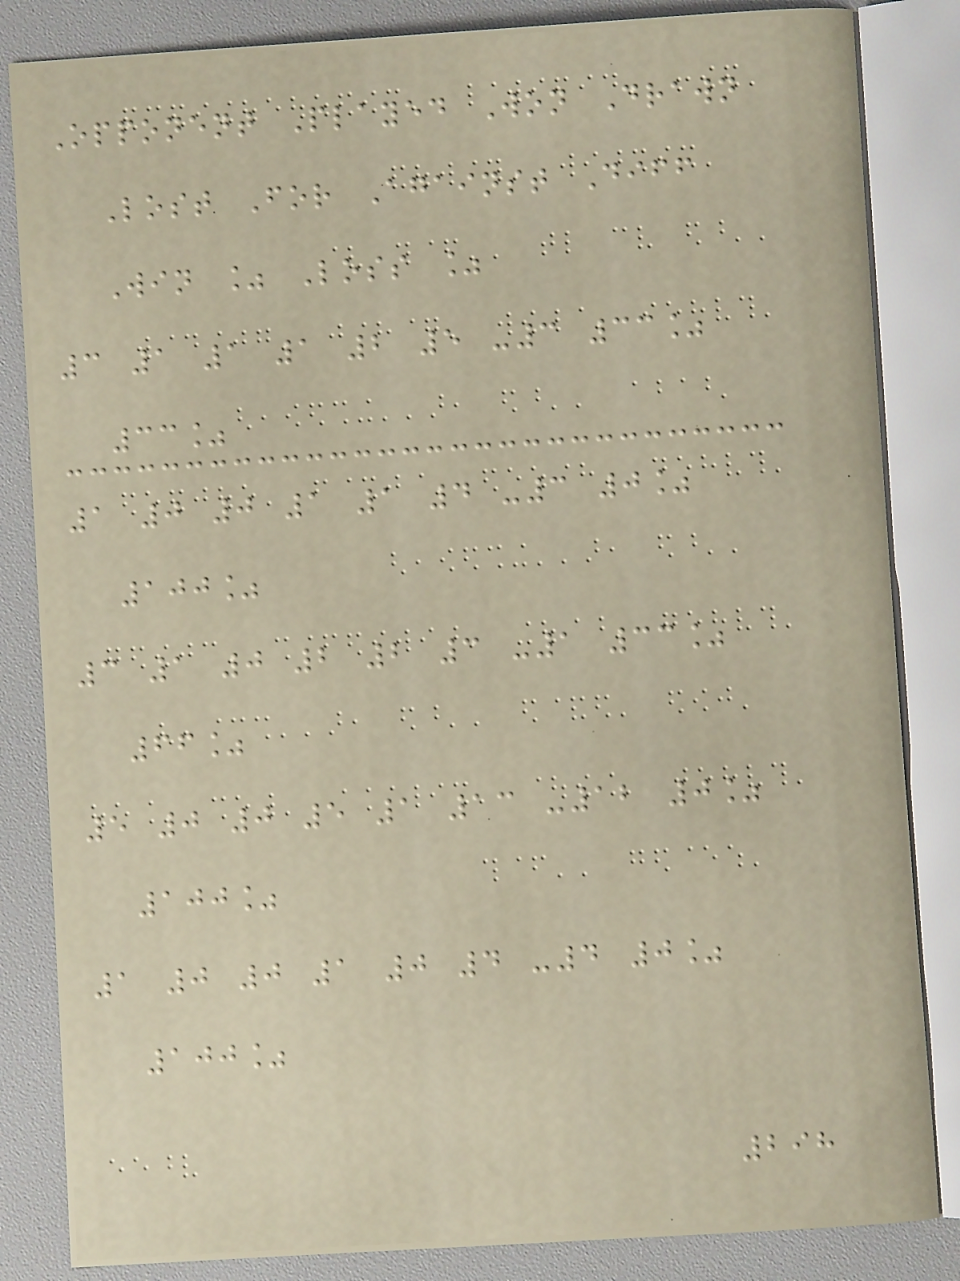Opponent Played Won Drawn
Lost For Against Diff
Win % Loss %
3 1 1 1 2 5 -3 33%
33%
1 0 0 1 1 4 -3 0%
100%
3 1 0 2 2 3 -1 33%
66%
5 0 0 5 1 13 -12 0%
100%
1 0 0 1 0 4 -4 0%
100%
298
